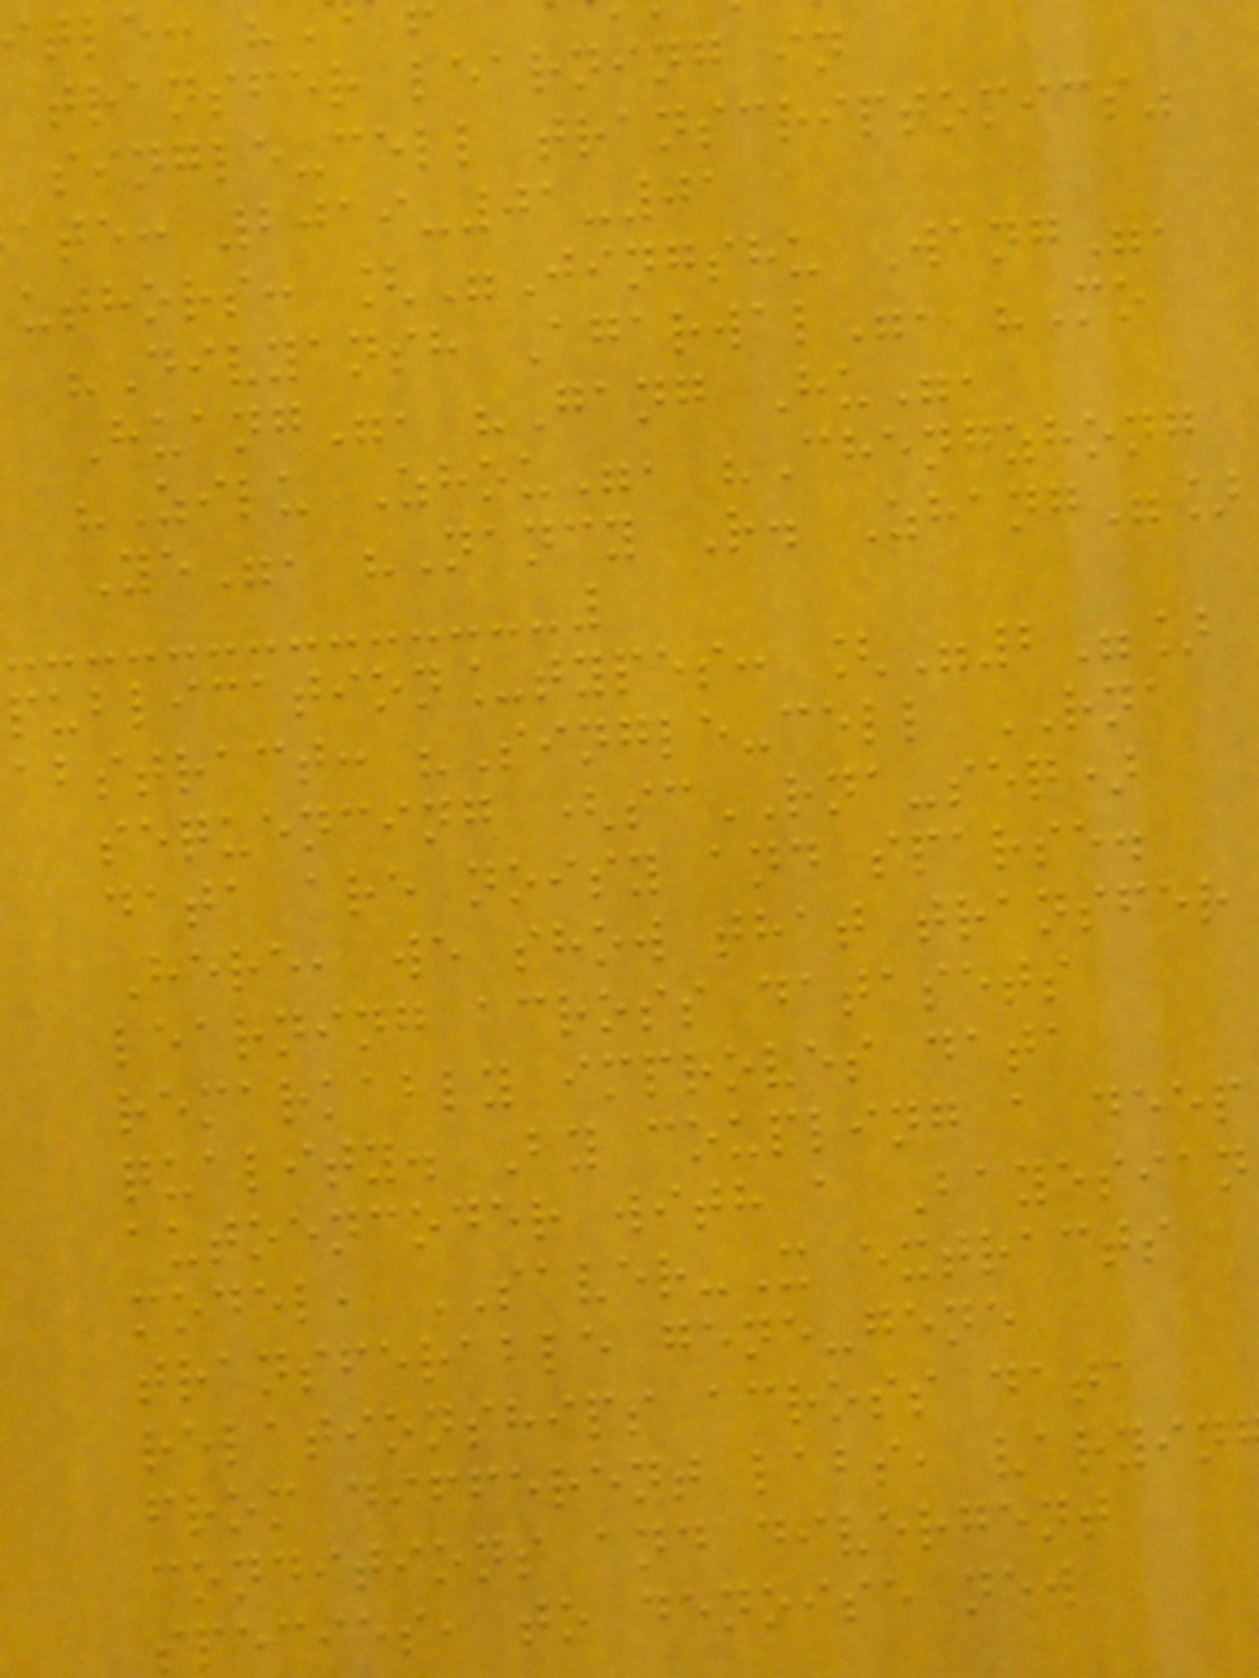transfer learning in
single-cell transcriptomics"
ate: 2019-01-01
uthors: ["Jingshu Wang",
"Divyansh Agarwal", "Mo
Huang", "Gang Hu",
"Zilu Zhou", "Chengzhong
Ye", "Nancy R. Zhang"]
publication_types: ["2"]
abstract: "Single-cell RNA
sequencing (scRNA-seq)
data are noisy and sparse.
Here, we show that transfer
learning across datasets
remarkably improves data
quality. By coupling a deep
autoencoder with a Bayesian
model, SAVER-X extracts
transferable gene-gene
relationships across data
from different labs, varyin
conditions and divergent
species, to denoise new
